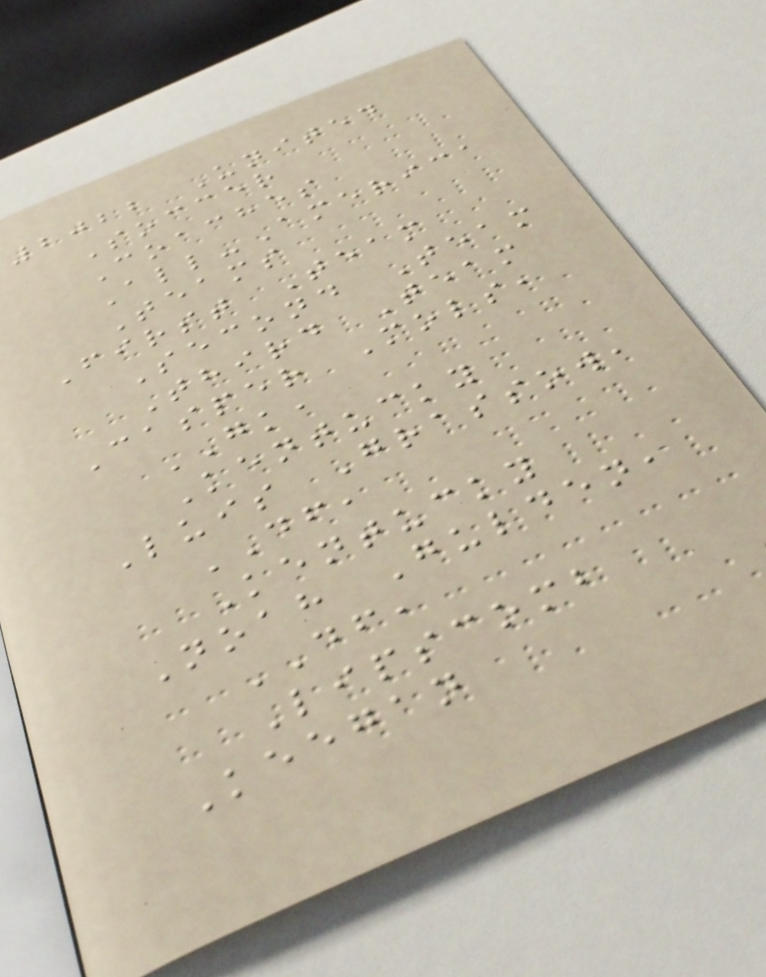2022 United
Soccer
Coaches
All-America
Teams
First Team
Second Team
Third Team
Casper Mols,
GK,
Kentucky
Luis Grassow,
DF,
Kentucky
Noah Gulden,
DF,
Lipscomb
Keegan
